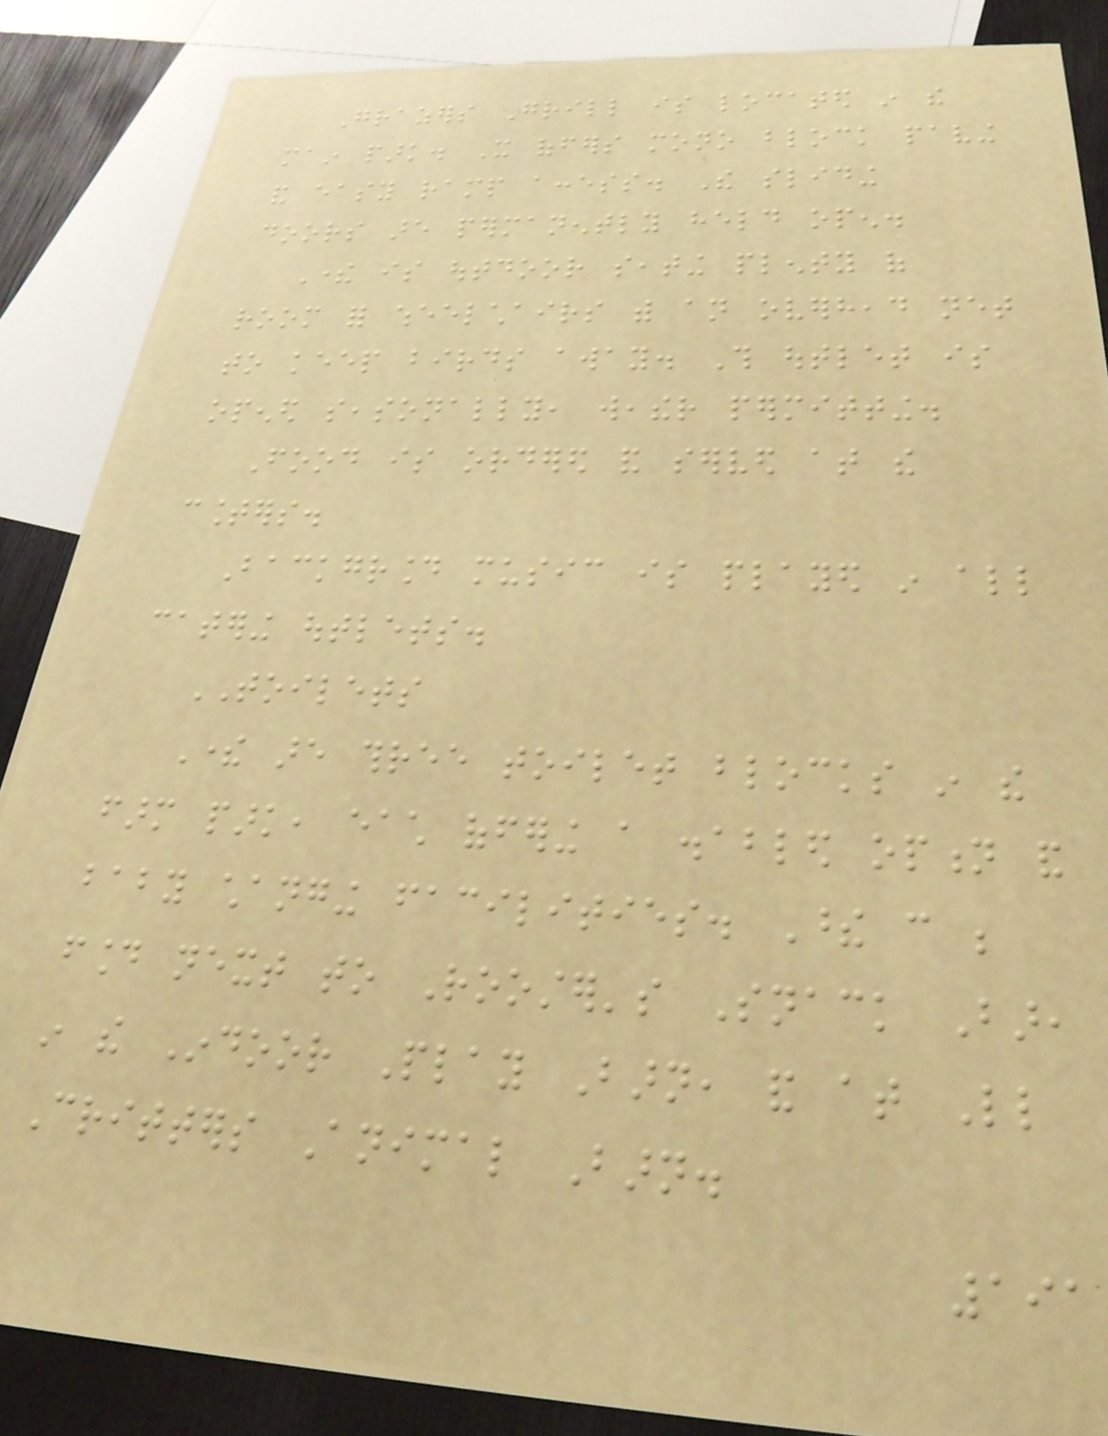Grazers Grill is located in the
main park. It offers mono block paving
and easy ramp access. The sliding
doors are permanently held open.
There is outdoor seating plenty of
room for wheelchairs with an overhead net
to keep birds away. This outlet is
opened seasonally, weather permitting.
Food is ordered and served at the
counters.
Background music is played in all
catering outlets.
TOILETS
There are three toilet blocks in the
farm park, each offering a disabled option and
baby changing facilities. These can be
found next to Rooster's Snack Bar,
in the Indoor Play Barn, and at Little
Critters Animal Barn.
191
